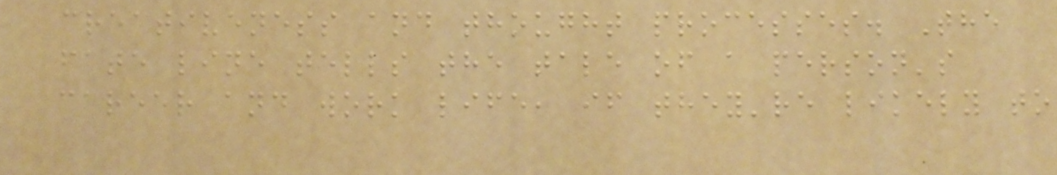creativeness and thought processes. The
fate line tells the tale of a person's
career and work life, if they're likely to
